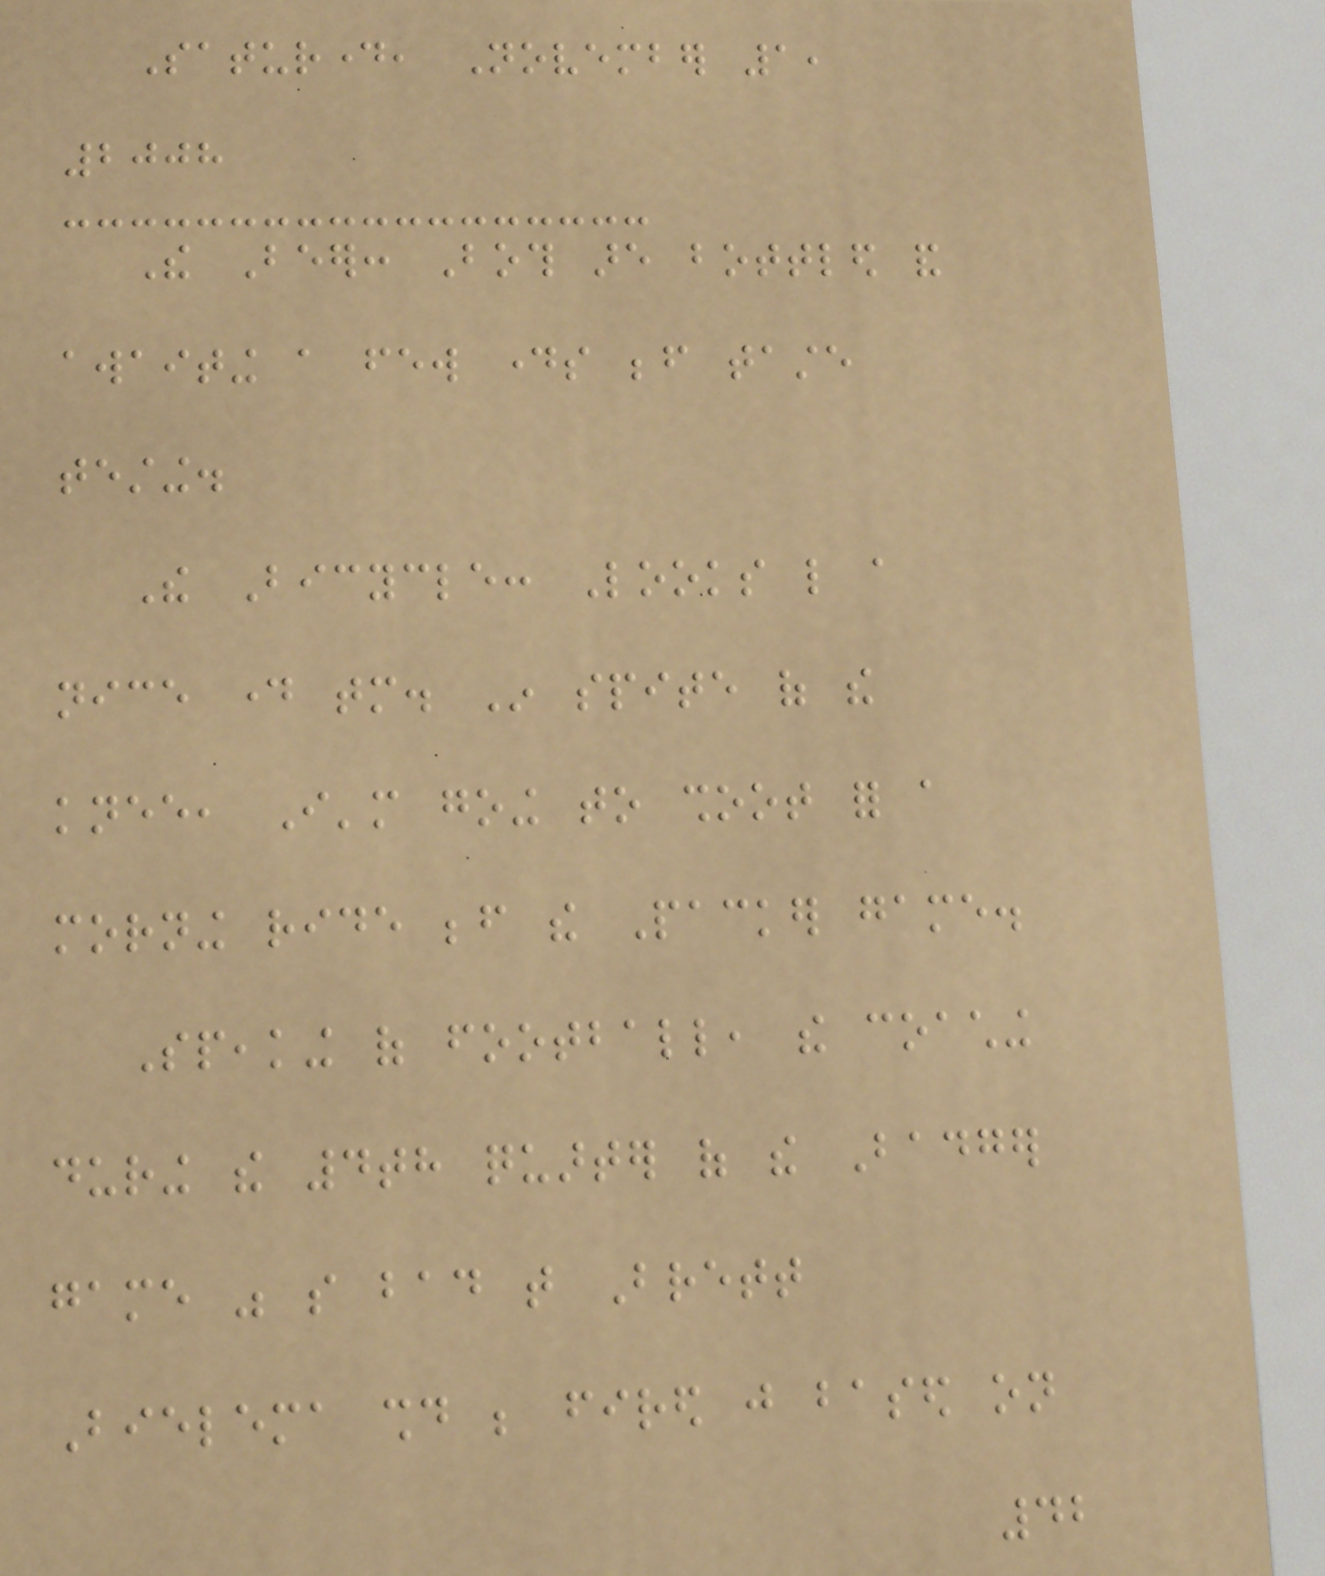Saturday, November 1,
2008
The Beer: Both are bottled and
awaiting a few days before taste
testing.
The Bicycle: Looks like a
nice day tomorrow. In spite of the
knee, I'm going to shoot for a
morning ride before the Packer game.
Speaking of football, the coaching
during the 4th quarter of the Badger
game was so bad that Brett
Bielema should be fired just based on
42
